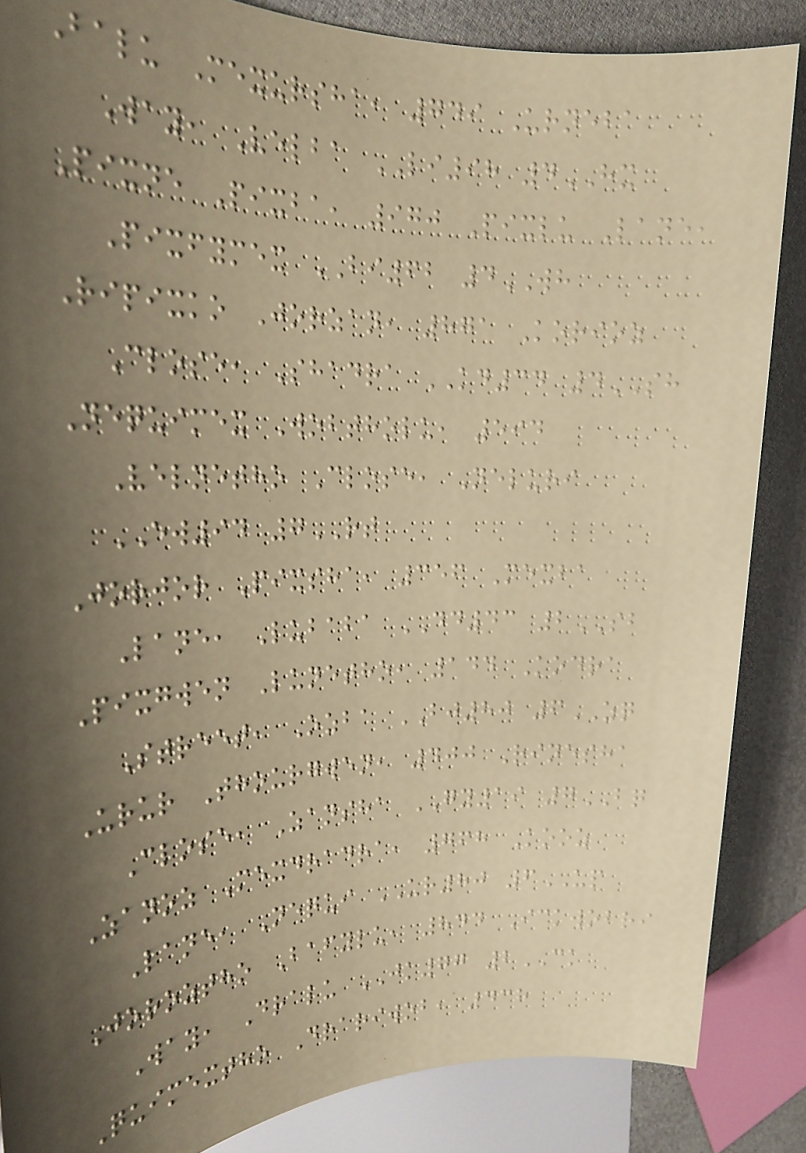Balu Mexursha, 749 Urneba
Way, Velba LI98 4HX
Pixne Pixba, 970 Pixlu Lane,
Pixfymex BI62 4WH
Ripixko Jorzan, 871 Korioz
Close, Shadra KD34 4SH
Nequimex Wobtholu, 594
Velnetho Close, Neluri
EW94 7RT
Jorjor Pixsha, 356 Mexba
Lane, Lubaba DD43 2SB
Pixgwen Lunetho, 144 Kodra
Street, Ozba BJ80 6ZQ
Urur Thourgwen, 400 Rinesha
Close, Zansha GY19 7BQ
Zanoz Mexdradra, 768 Kooz
Lane, Nequi UR80 6UP
Joroztho Bafylu, 844 Ickwobri
Way, Dralu JK77 2CK
Quimextho Drariwob, 438
